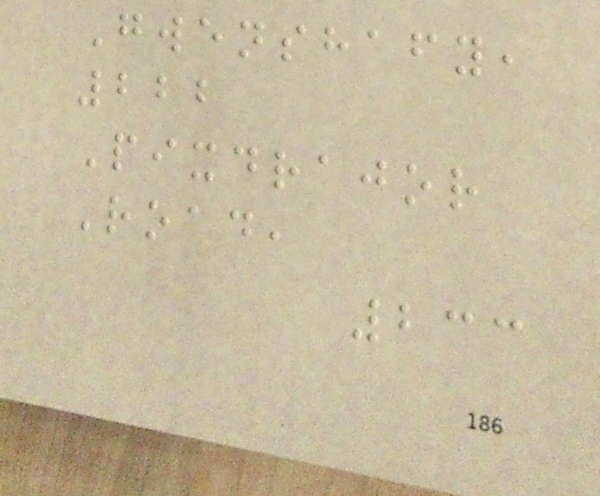Gwenshafy,
222
Pixdrajor
Road,
233
